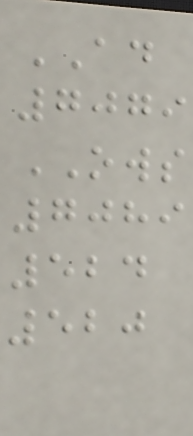AD
7079
OWS
7089
524
520
